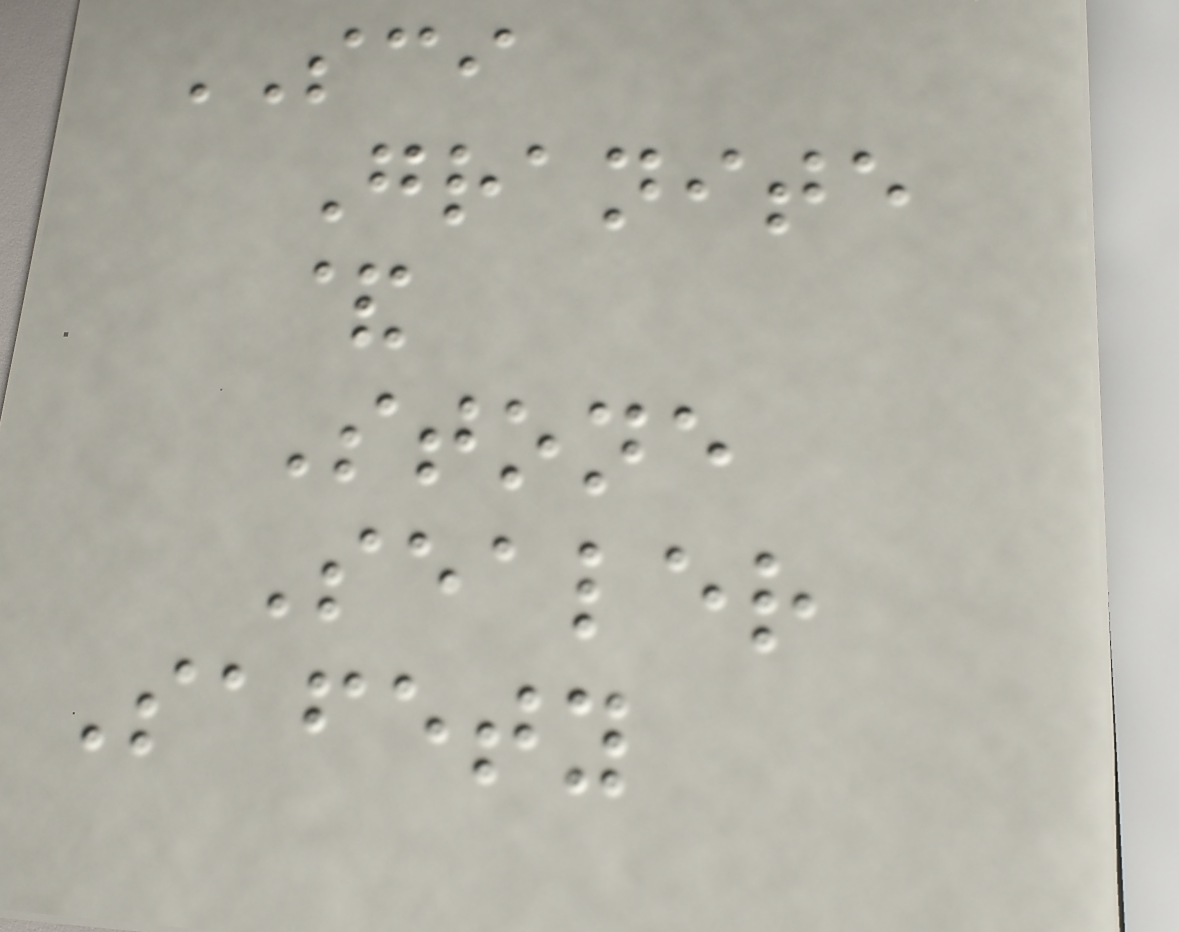SCI
Granite
&
Stone
Sealer
Safety
